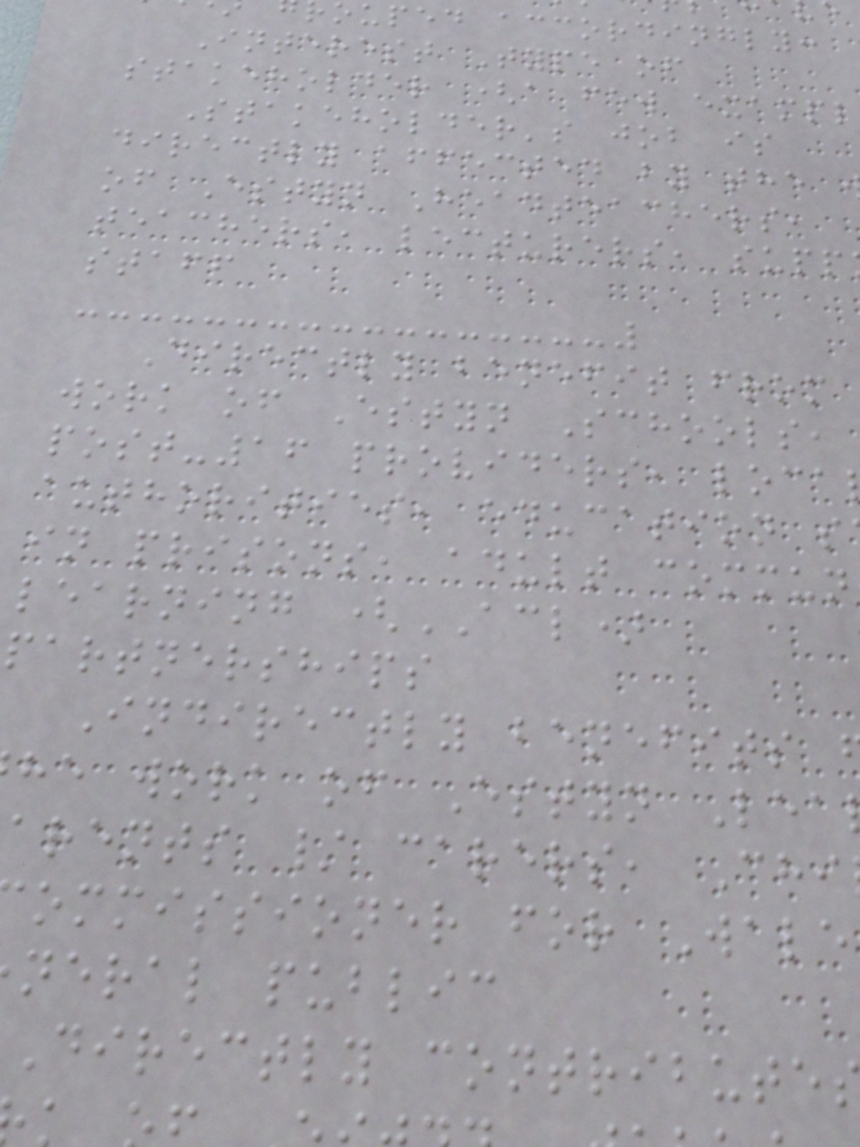uped accordingly:
Interest Type of
stakeholder (a few exampl
Stakeholder's job is
directly affected by the
of Estyn Headteachers,
teachers, lecturers, supp
staff
Directly benefit from
work of Estyn Schools,
post-16 providers, loca
authorities, education s
in prisons, adult commun
learning (ACL)
partnerships
Indirectly benefits
he work of Estyn Lea
arents / carers, Chi
ommissioner for Wale
neral public
Directly contribute
